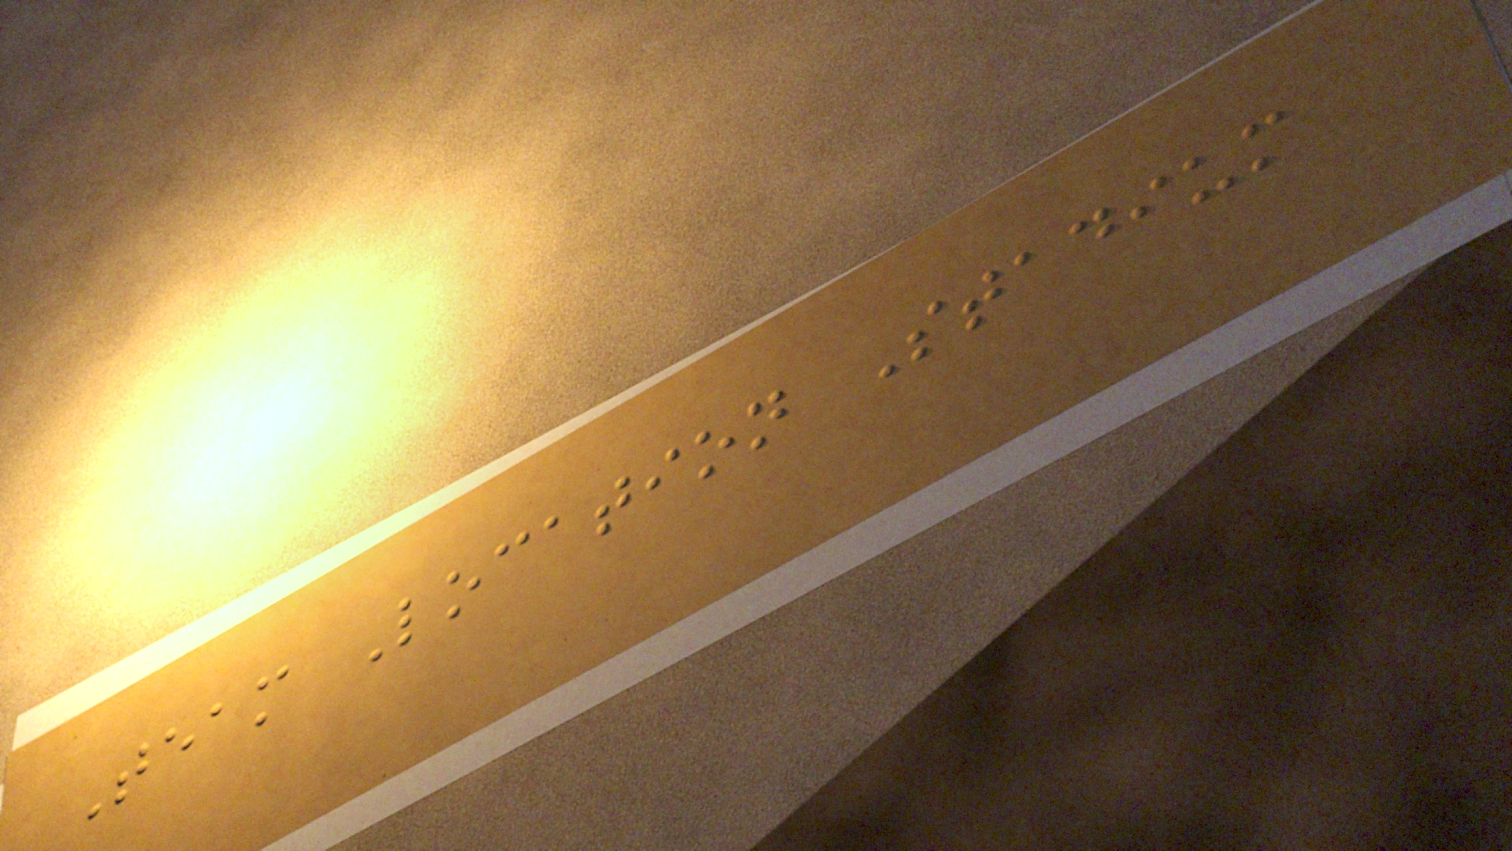Team Location Stadium
